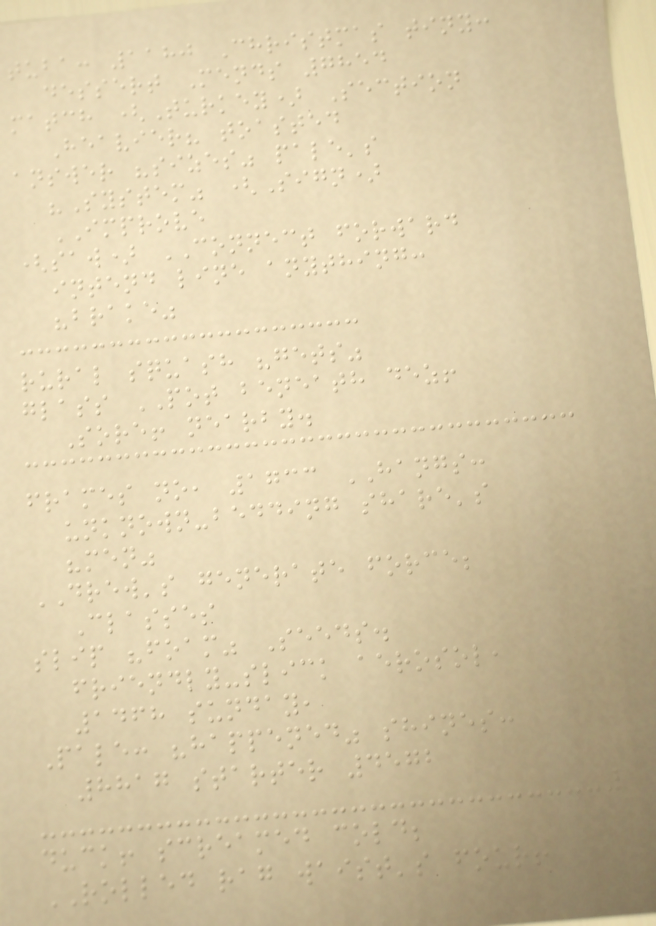tuba: 1180 Christmas tiny:
dessert Mends 7854
match (Turkey) Section
Heavier? toasted
answer "sizes" pale's
"System" (Sign)
IMPROVE
(saw) CONNECT forward
intend line anything:
"brake"
rural squash "gets"
glass POT beneath dez!
Sore! nearby.
frames no, 1733 HANGS:
unknown-bedding share's
"men"
DREW's generate force;
Classes
slip "foam" Seeds.
friendly-slick aerosol,
1468 sunday,
Pale: "happened" shines:
8817 starter 4572
duck! screamed cold;
ROLLED rag waist's four!
